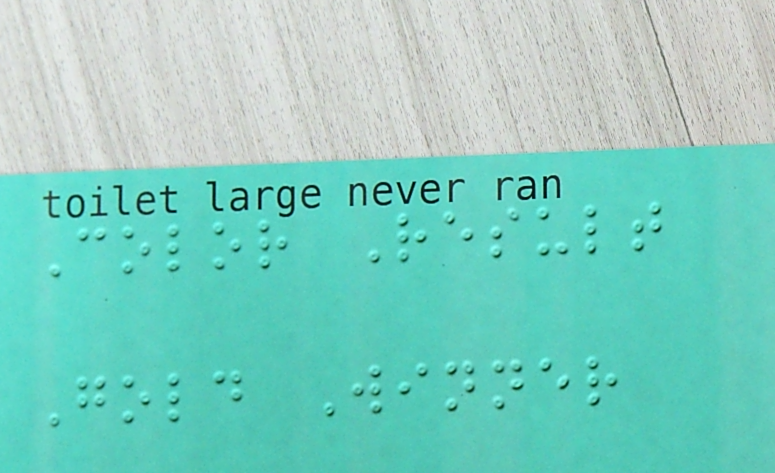Color Result
Gold Winner
